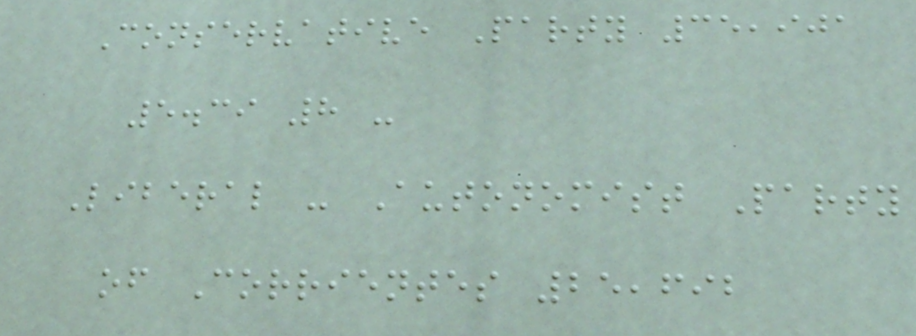Conservative Party 35,901
5.39 8 -
Liberal - Autonomist Party
of Corrientes 25,692
